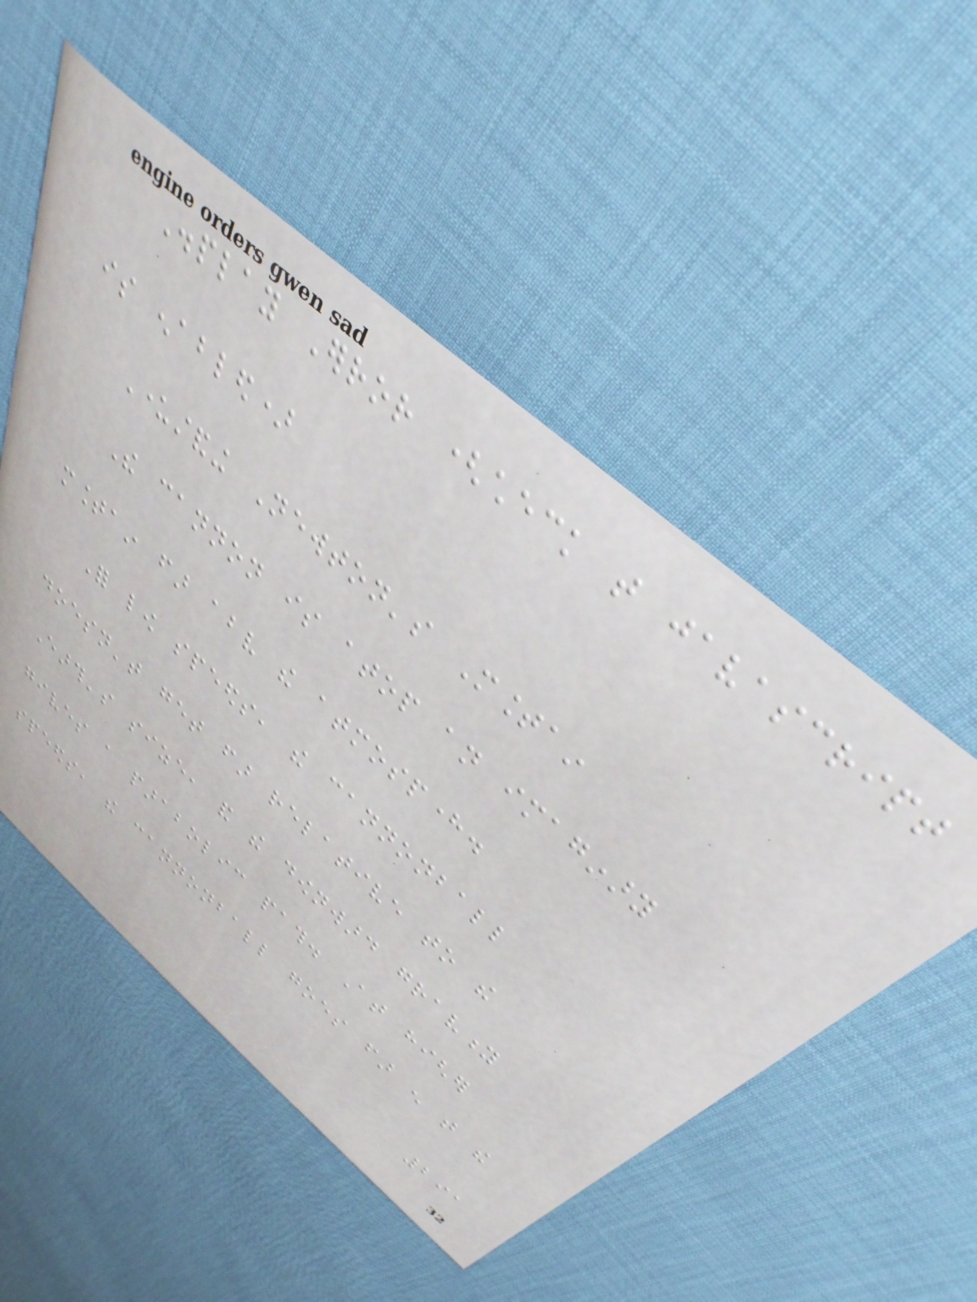Display Error (check that javascript
is enabled)
Understanding Newton's Mountain
The cannon is atop an imaginary
mountain far above the atmosphere.
For low speeds, the cannonball
doesn't get far relative to the
Earth's size, and the downward gravity
gives a parabolic path. At higher
speeds, the cannonball goes far enough that the
291
